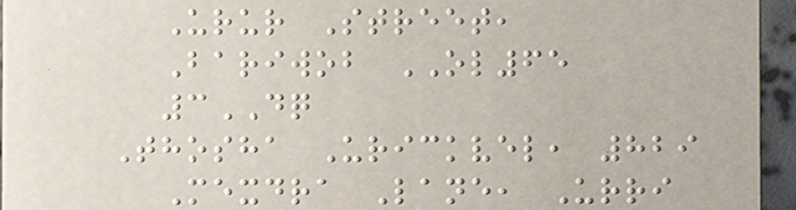Urur Street,
Bariwob OL65
3DQ
Thosha Urickvel, 829
Mexdra Lane, Urri
